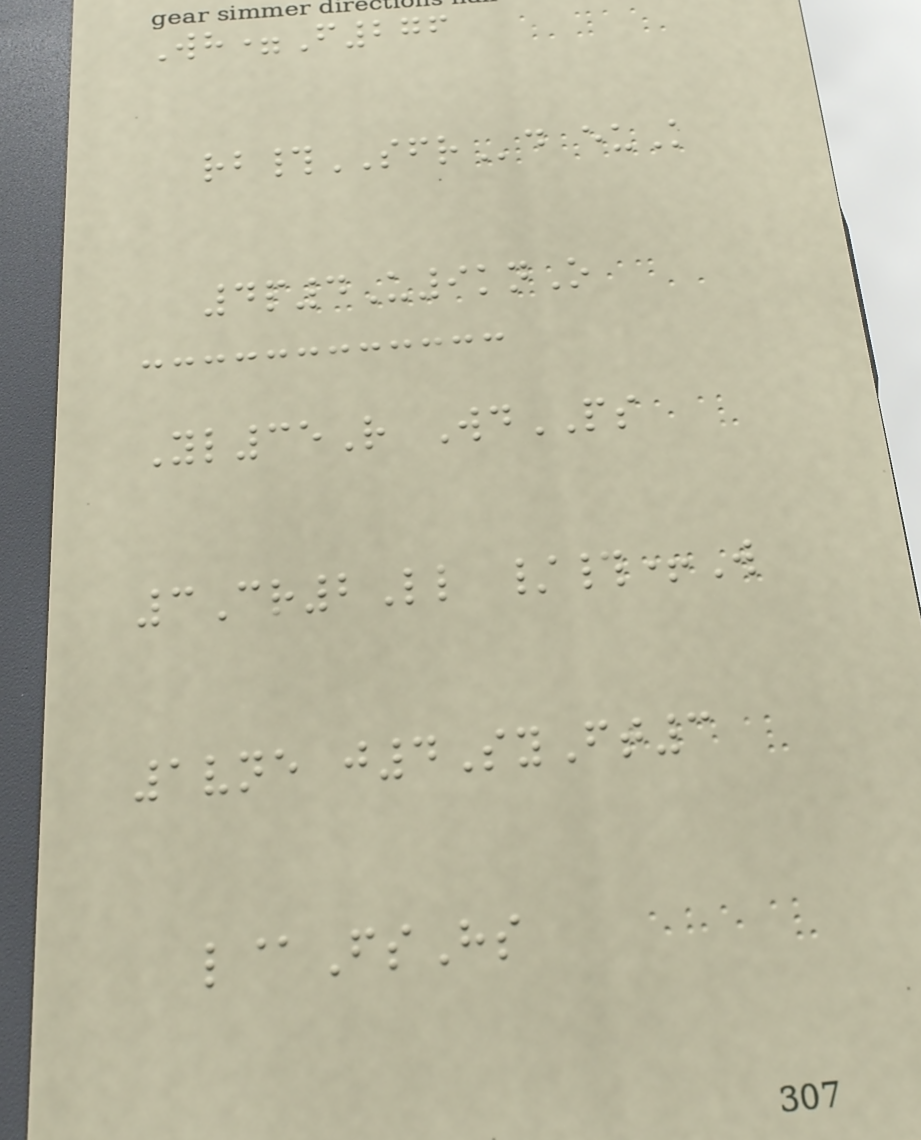Wh=F276
rb#SFRd euK
4p4U9knO
Yl35R WdPS
3Cr2Ll /#+W
1vne j4SyFt3
l@FsHs
